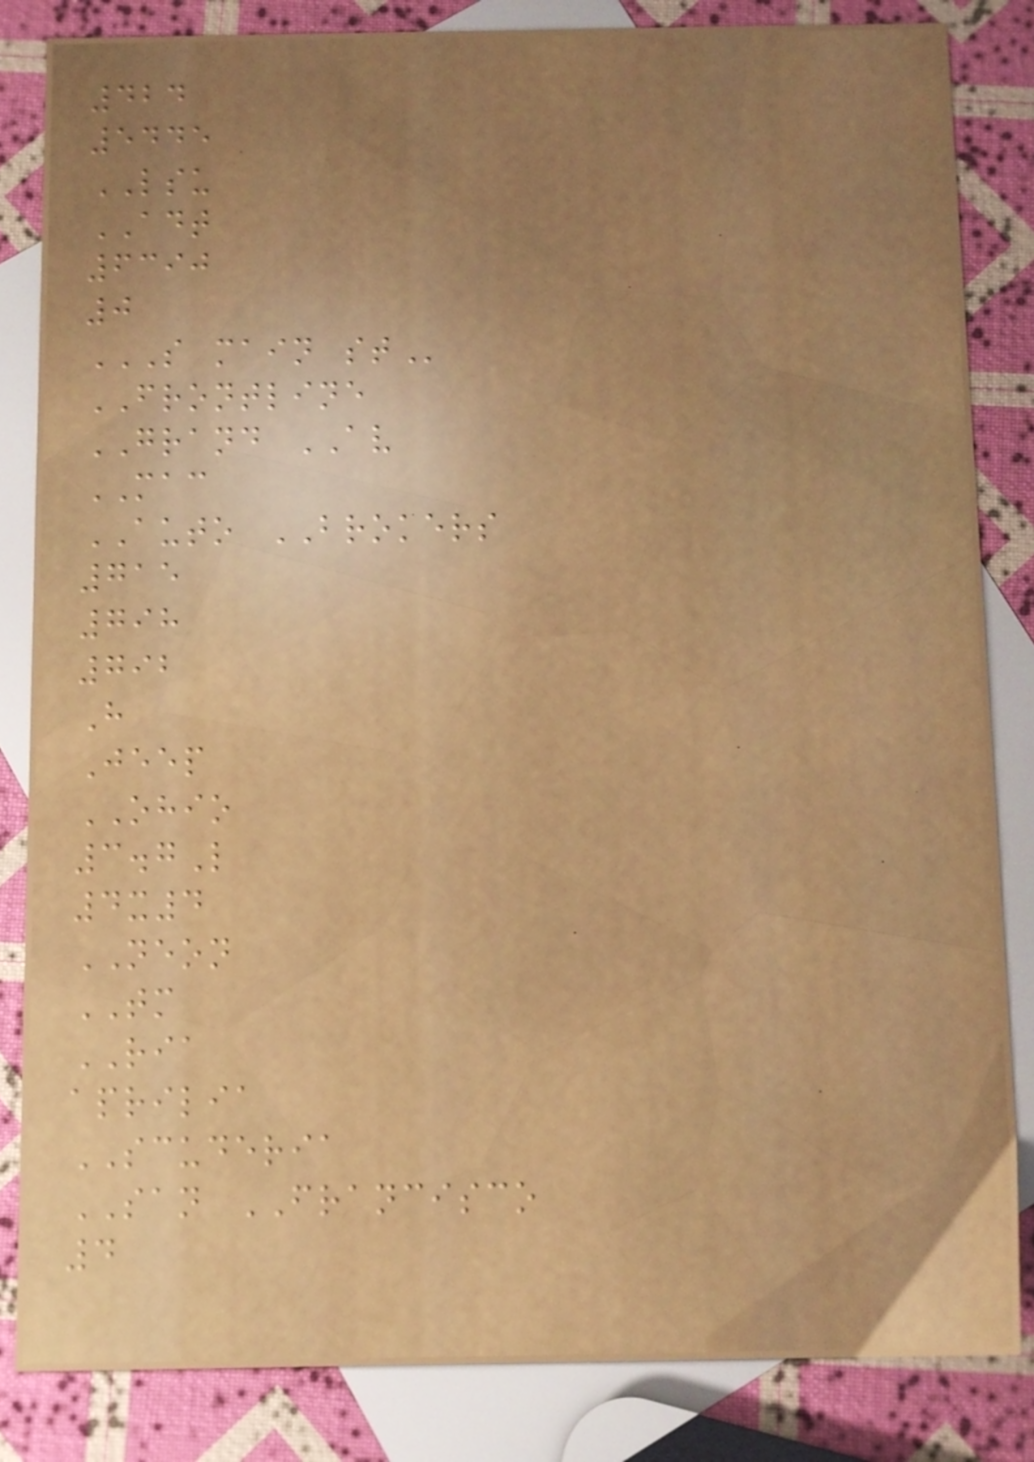424
5445
LSU
ADT
6390
0
S MAIN ST
FRONTLINE
GRAND AV
MAC
AUTO BROKERS
715
798
792
H
Jeep
OHIO
3.7L
4x4
NEON
TM
RIA
aprilia
SCUDERIA
SAN FRANCISCO
4
